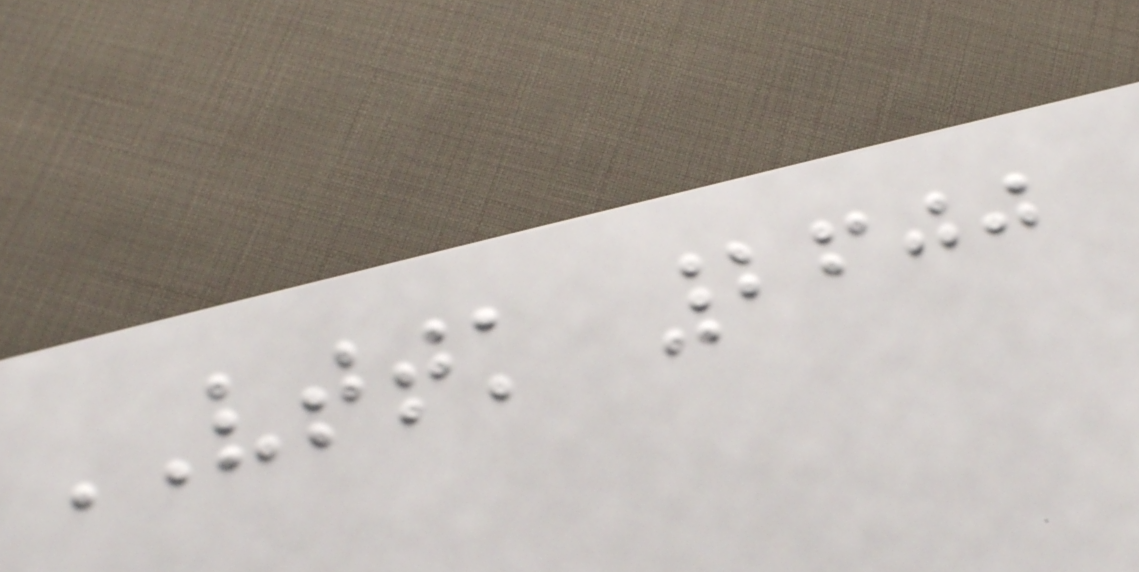VTTK 2600
